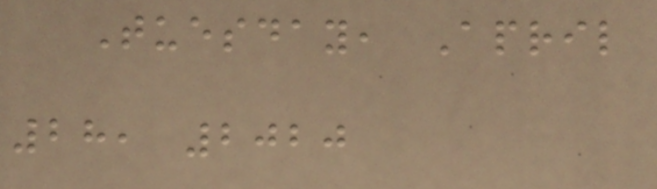Tuesday, April
28, 2020
